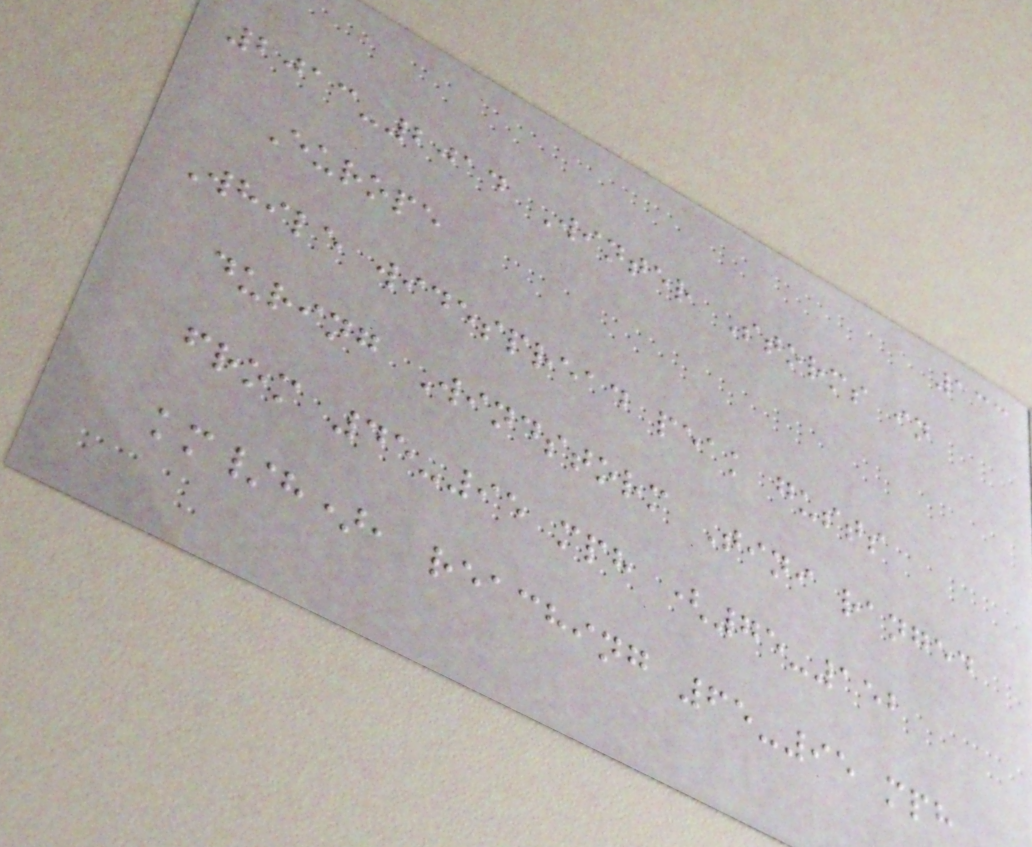133
2013-2014 Winter Storms in
Europe
While widespread peak gusts
during Windstorm Tini ranged
from 45-95 mph (75-152
km/h), reaching 65-95 mph
